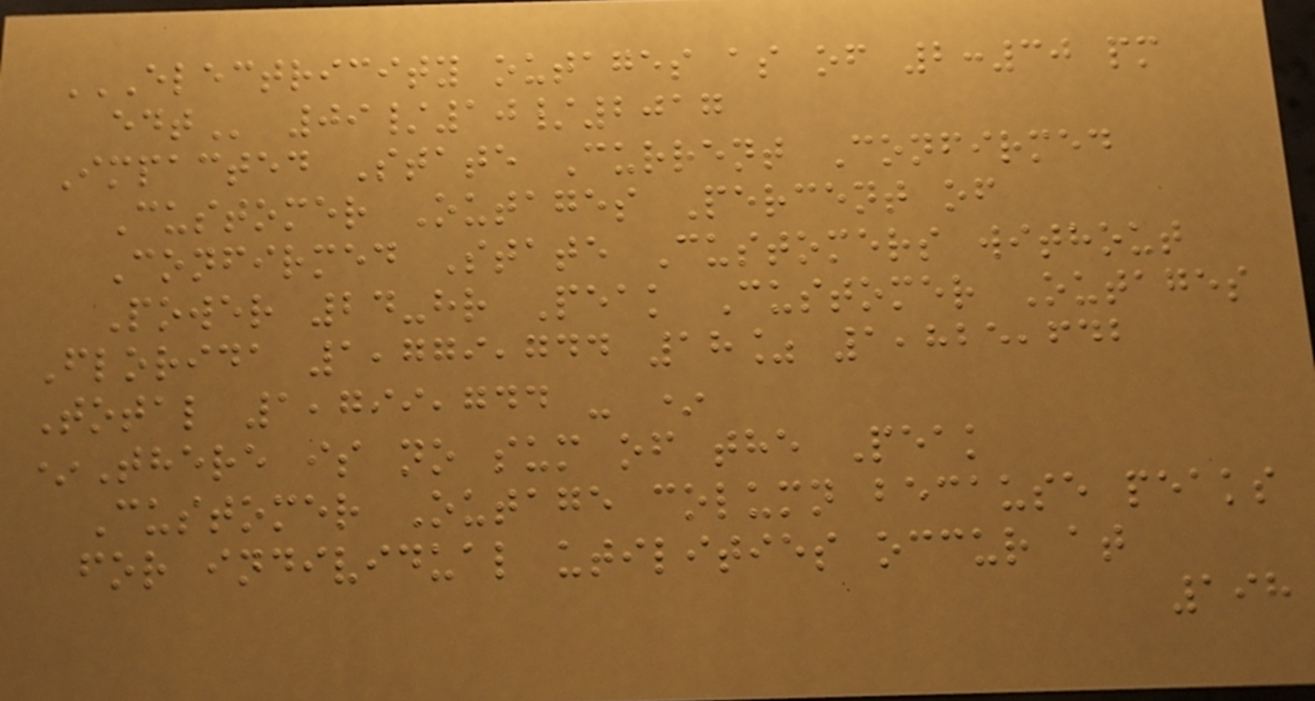ELECTRICITY OUTAGES AS OF 2:30 PM
EDT 09/10/2017
Impacted State Current Confirmed
Customer Outages Percent of
Confirmed State Customers without
Power 24-hr Peak Customer Outages
Florida 1,779,744 18% 1,825,642
Total 1,799,744 - *
*There is no sum of the Peak
Customer Outage column because peaks
for individual utilities occur at
198
